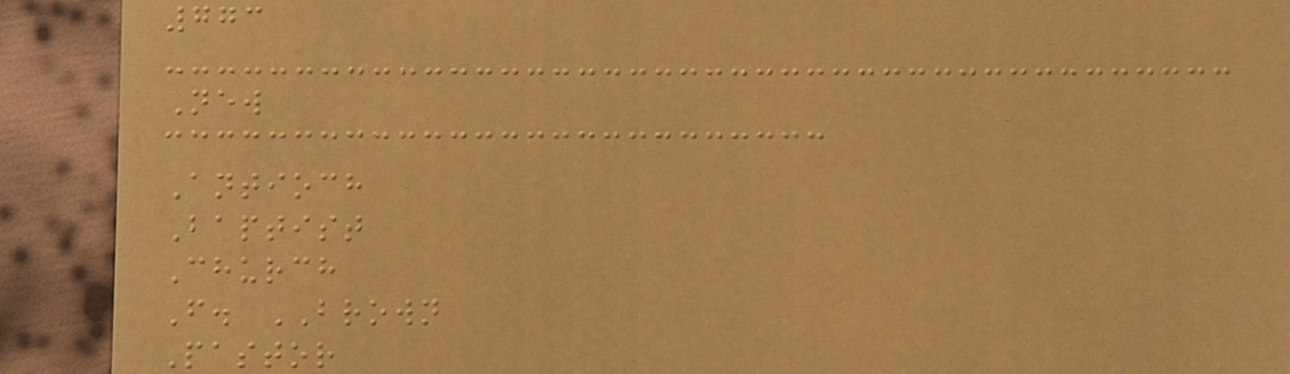773
New
Antioch
Baptist
Church
F. BROWN
Pastor
